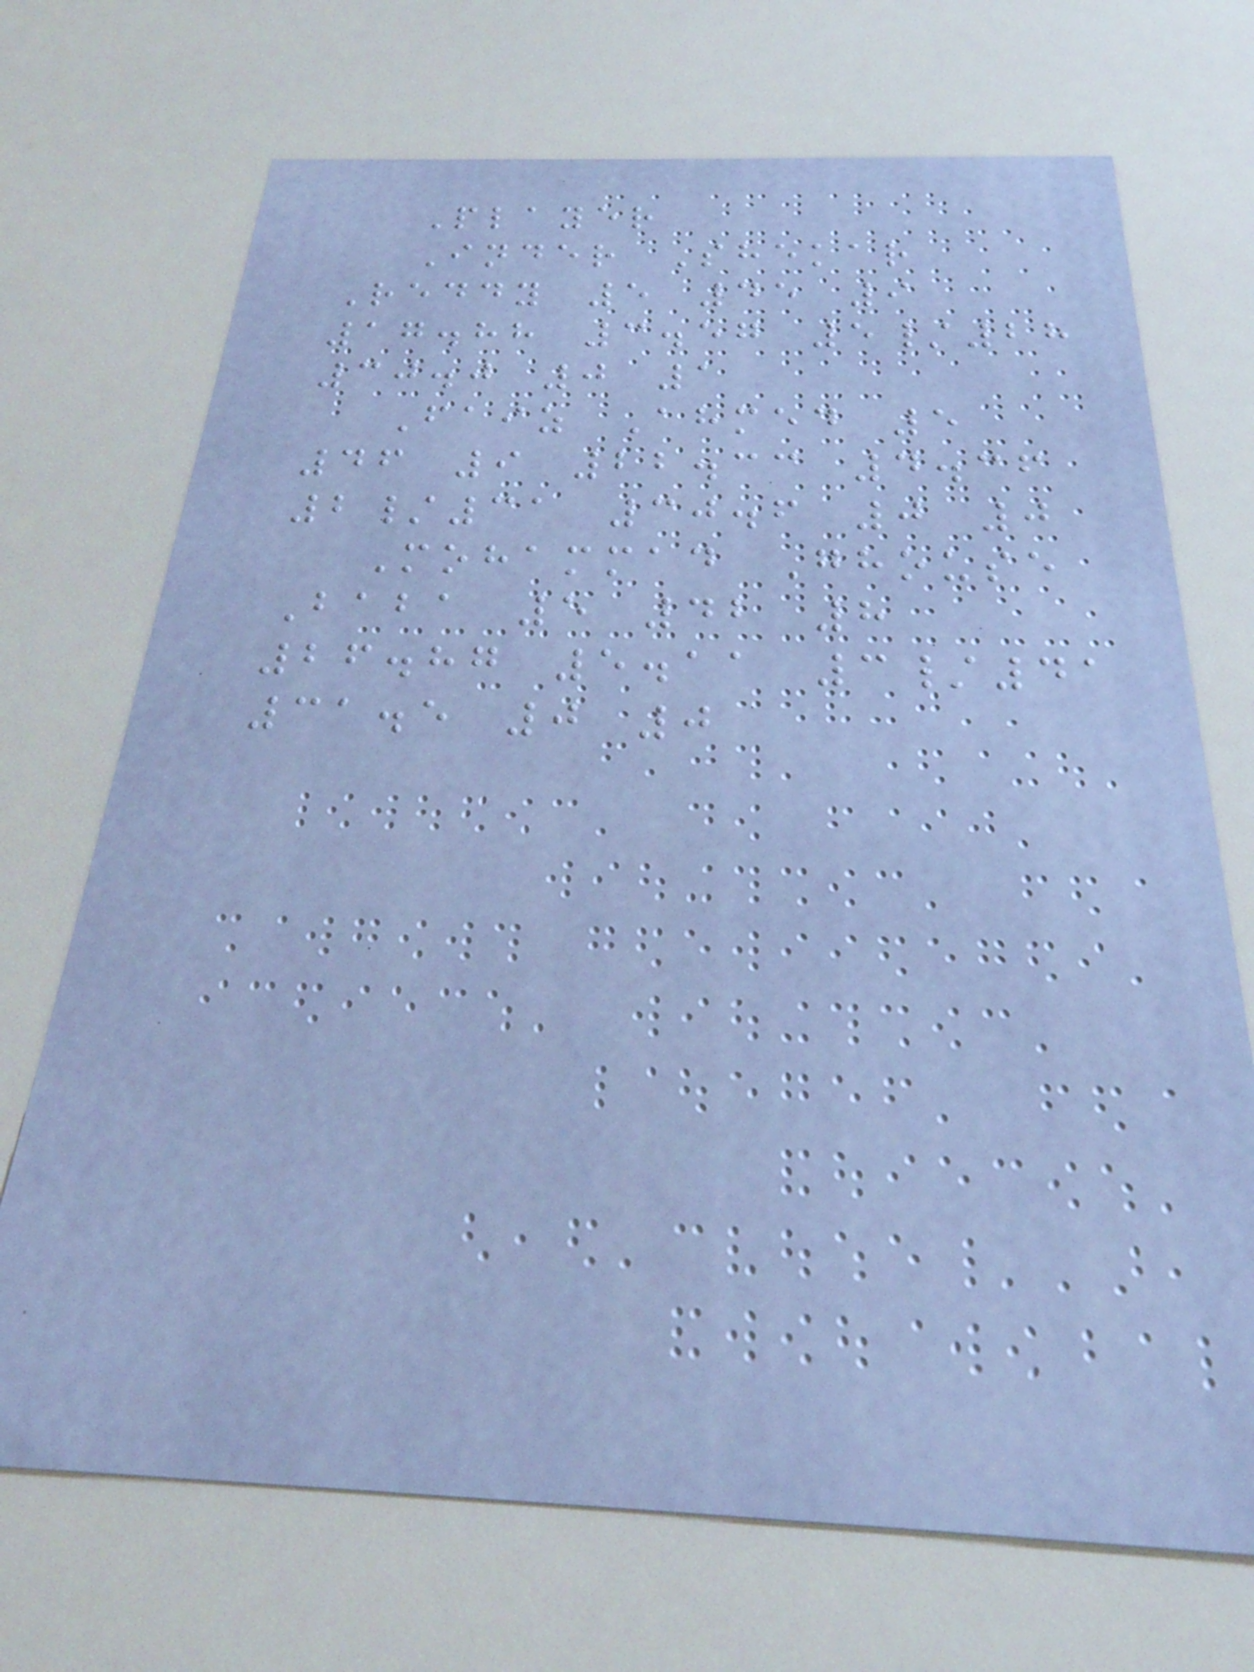Player
Inder Shekar
Reddy 5 45 9
17.88 3.57 5/28
30.0 0 1
Faiz Ahmed 5
46 9 22.33 4.36
2/31 30.6 0 0
Mohammad Ghouse
Baba 5 42 8
26.87 5.11 3/41
31.5 0 0
